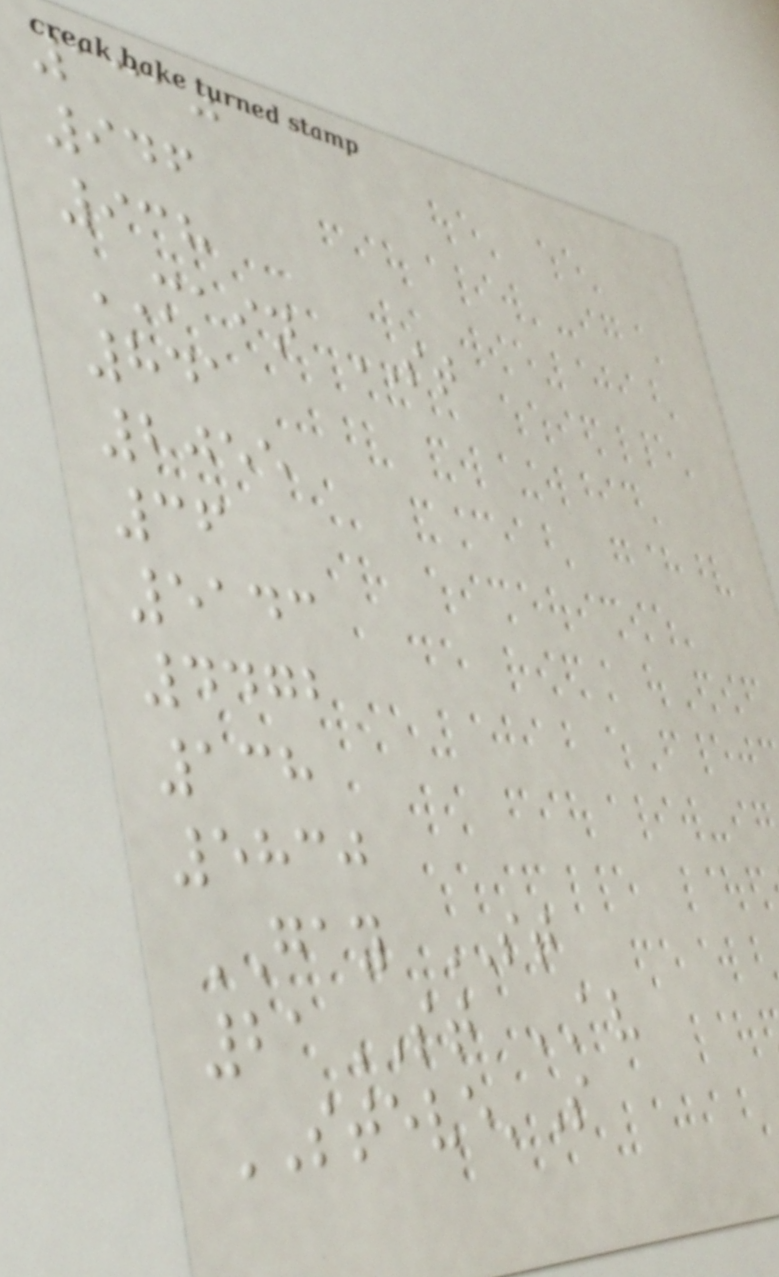1310
946
938
MAIN ST
841
2055
36
5143
4472
138
5830
GAY ST
21ST AV
STEVE'S
